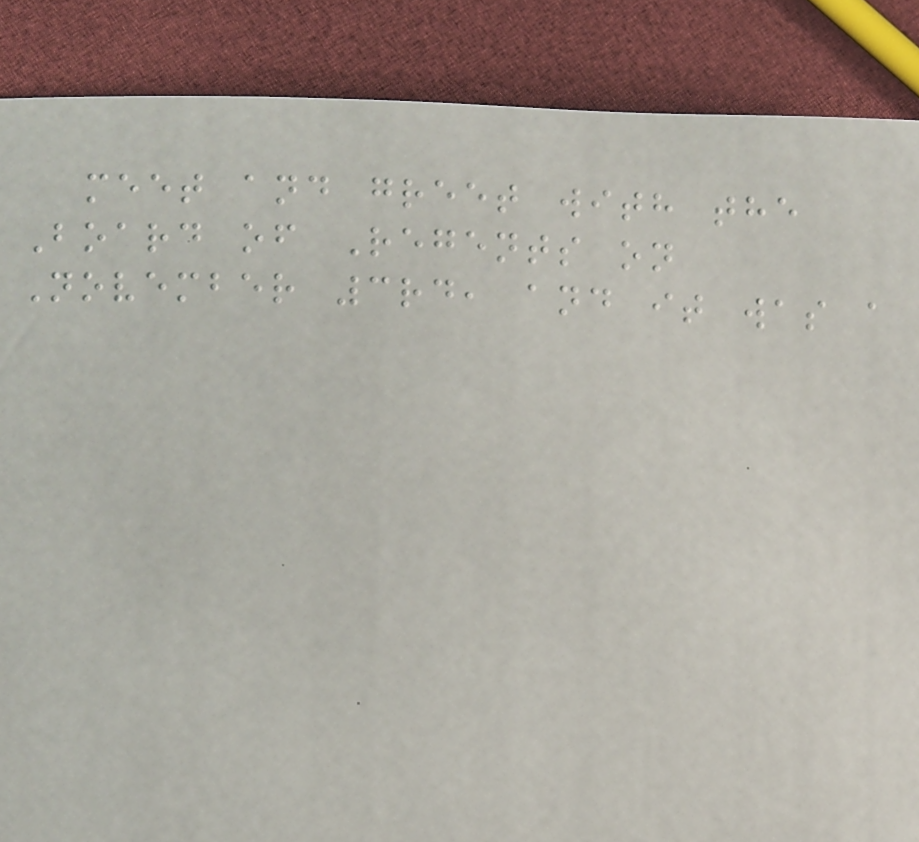meet and greet with the
Board of Regents on
November 3rd, and it was a
